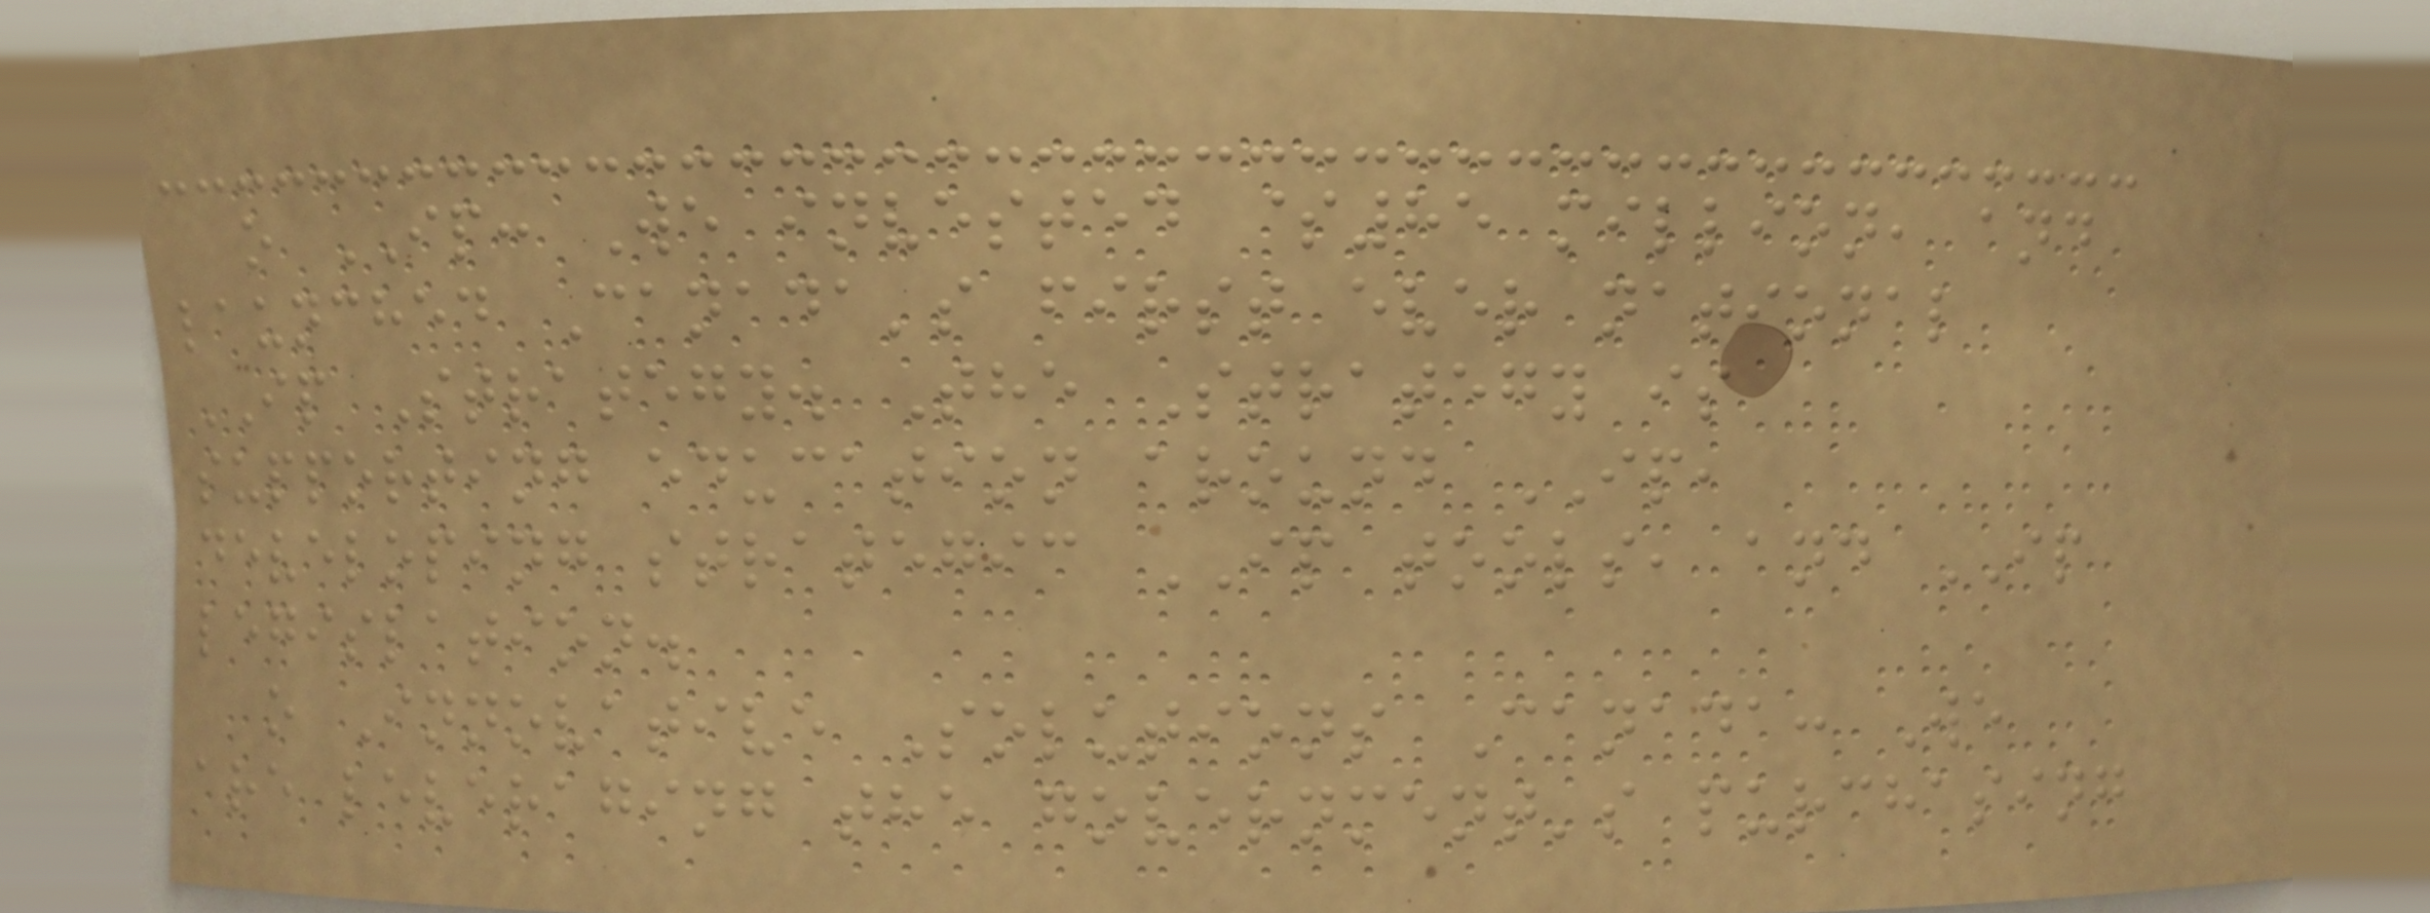o IP: We invested $85 million, and
launched Canada's first ever national
IP Strategy. The Strategy is
supporting education around IP,
developing strategic IP tools, and IP
legislation.
o Innovative Solutions Canada: We
are leveraging the government's purchasing
